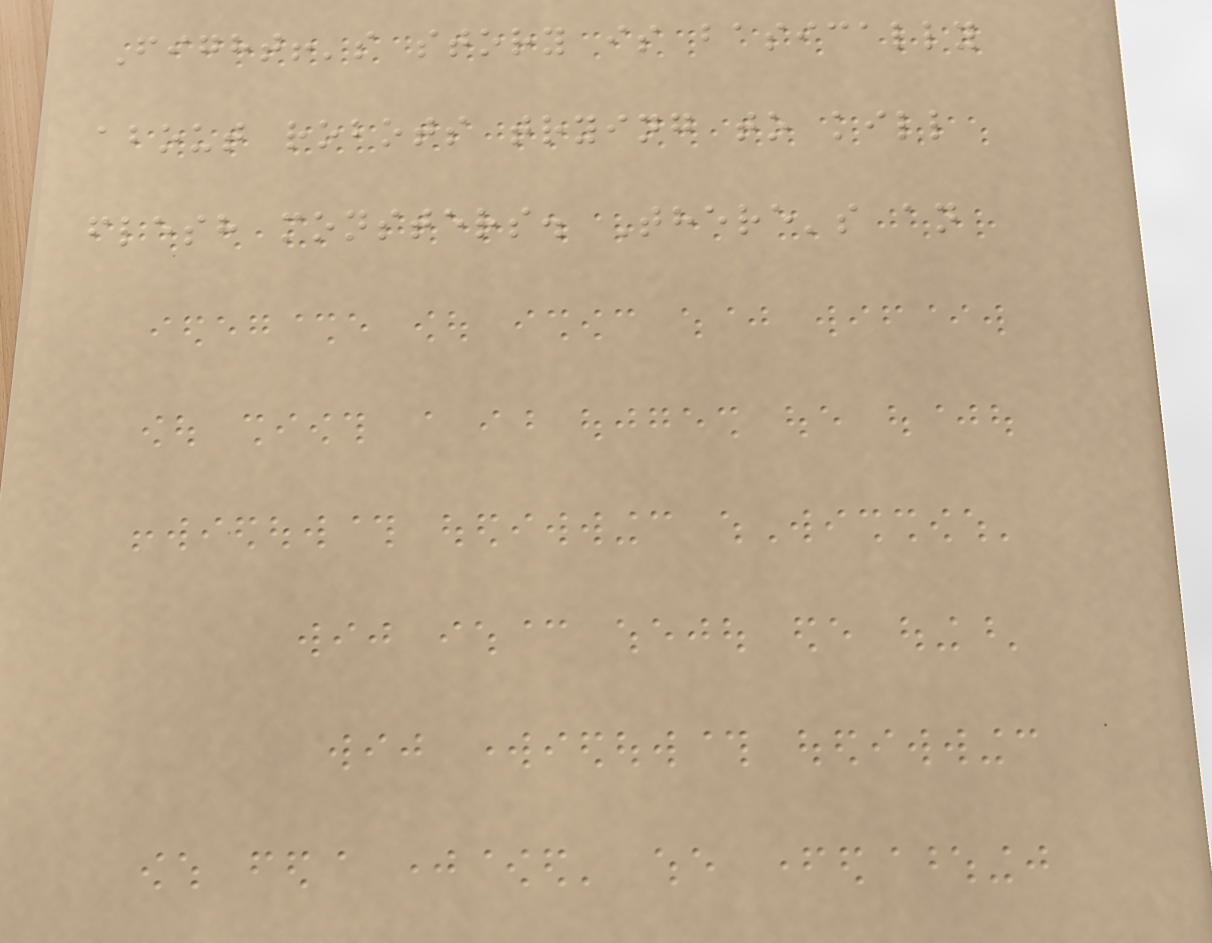Fight!'s story is basically
about robots trying to kill
flesh monsters. There's an
